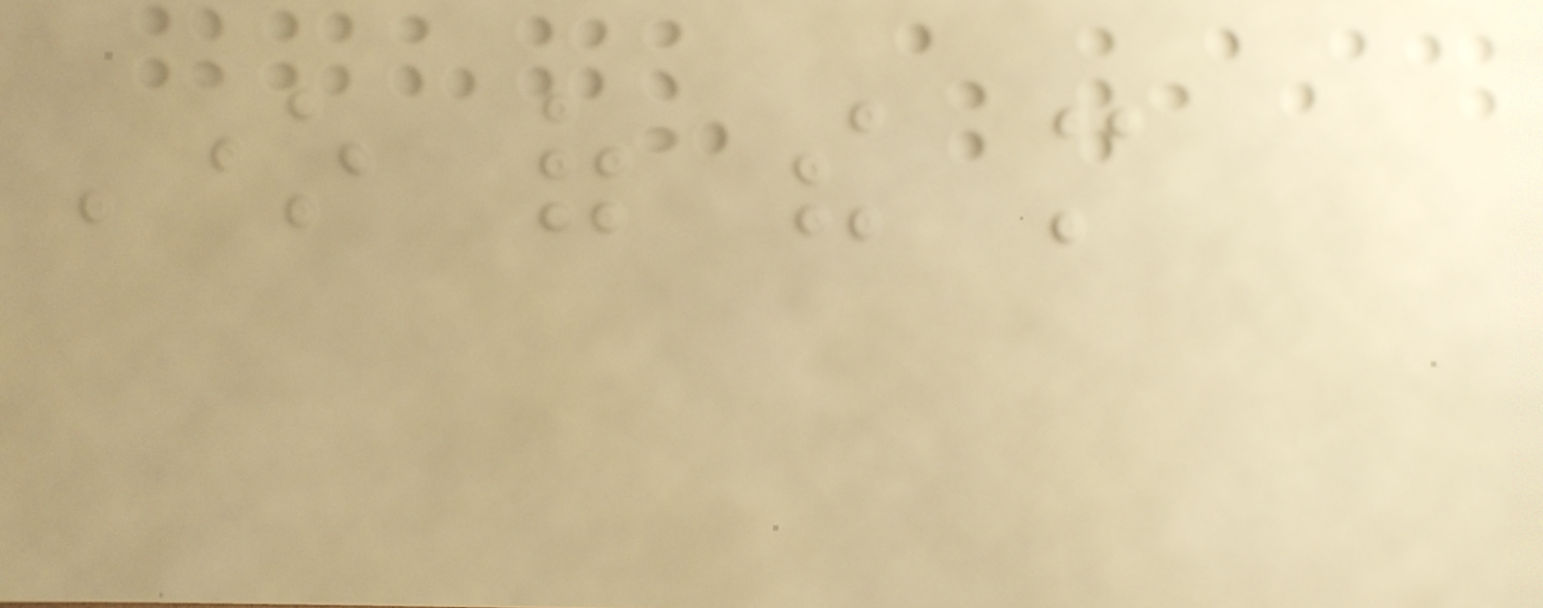One of the more
